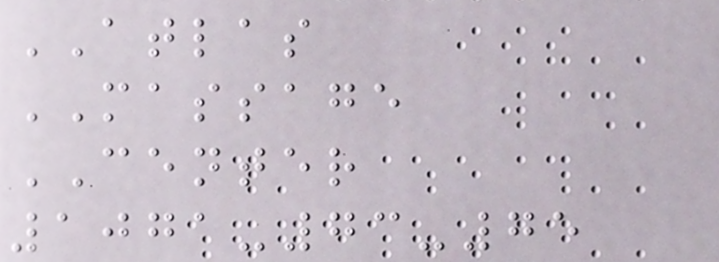ATLAS
MASSAGE
CENTER
1071-73-75
